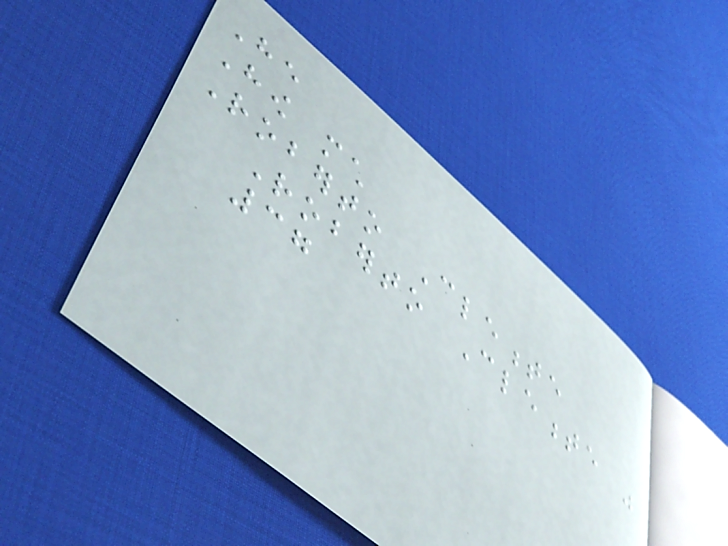He
How much
Roberto Clemente
Roberto Clemente was
37
